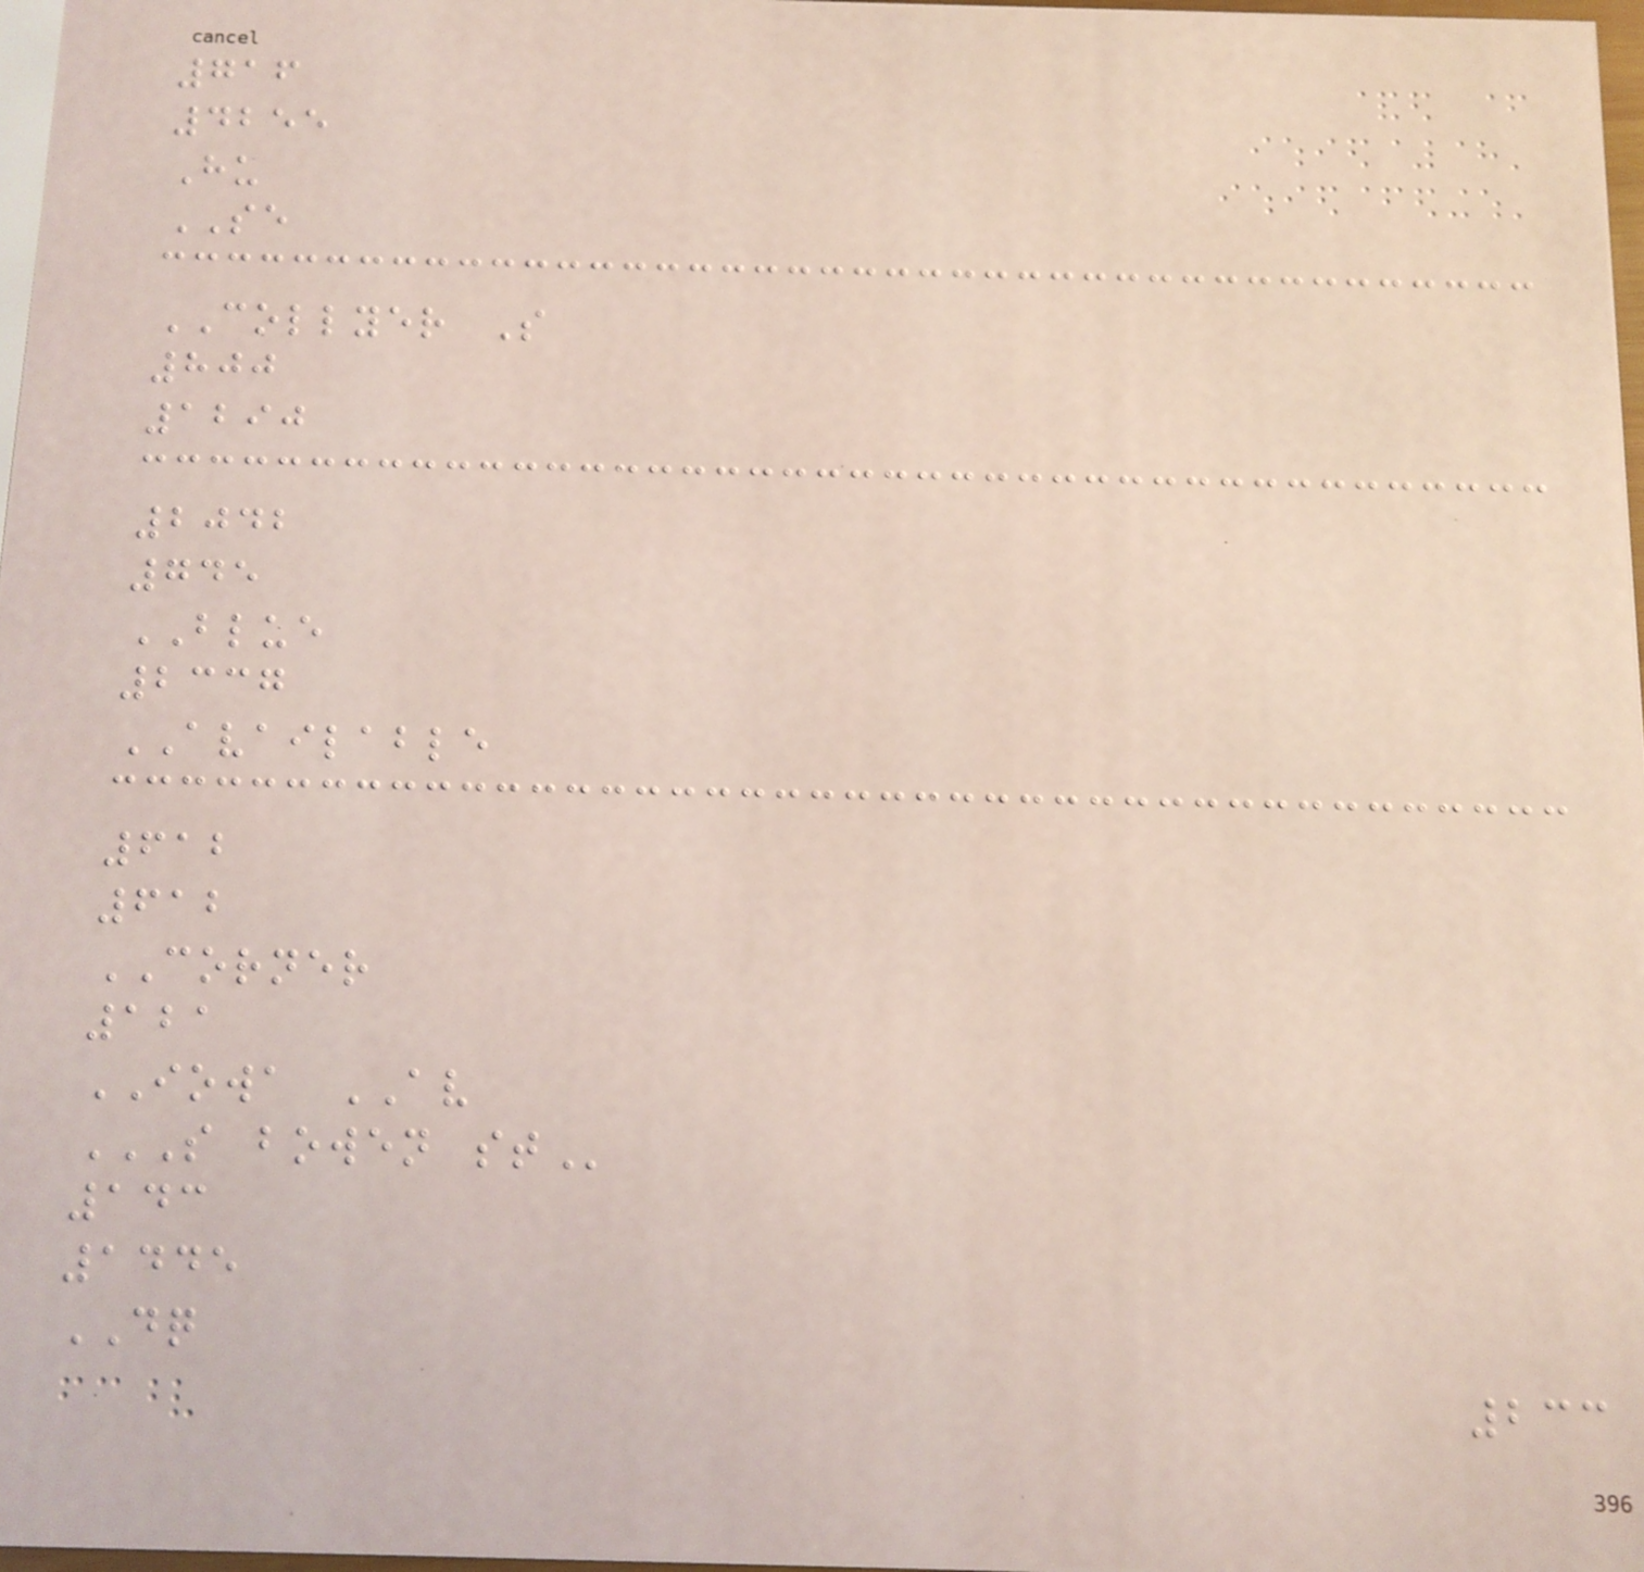716
4255
Hu
SE
COLLYER S
800
1290
2042
745
BLUE
2337
AVAILABLE
612
612
CORNER
121
IOWA AV
S BOWEN ST
143
1445
DQ
233
